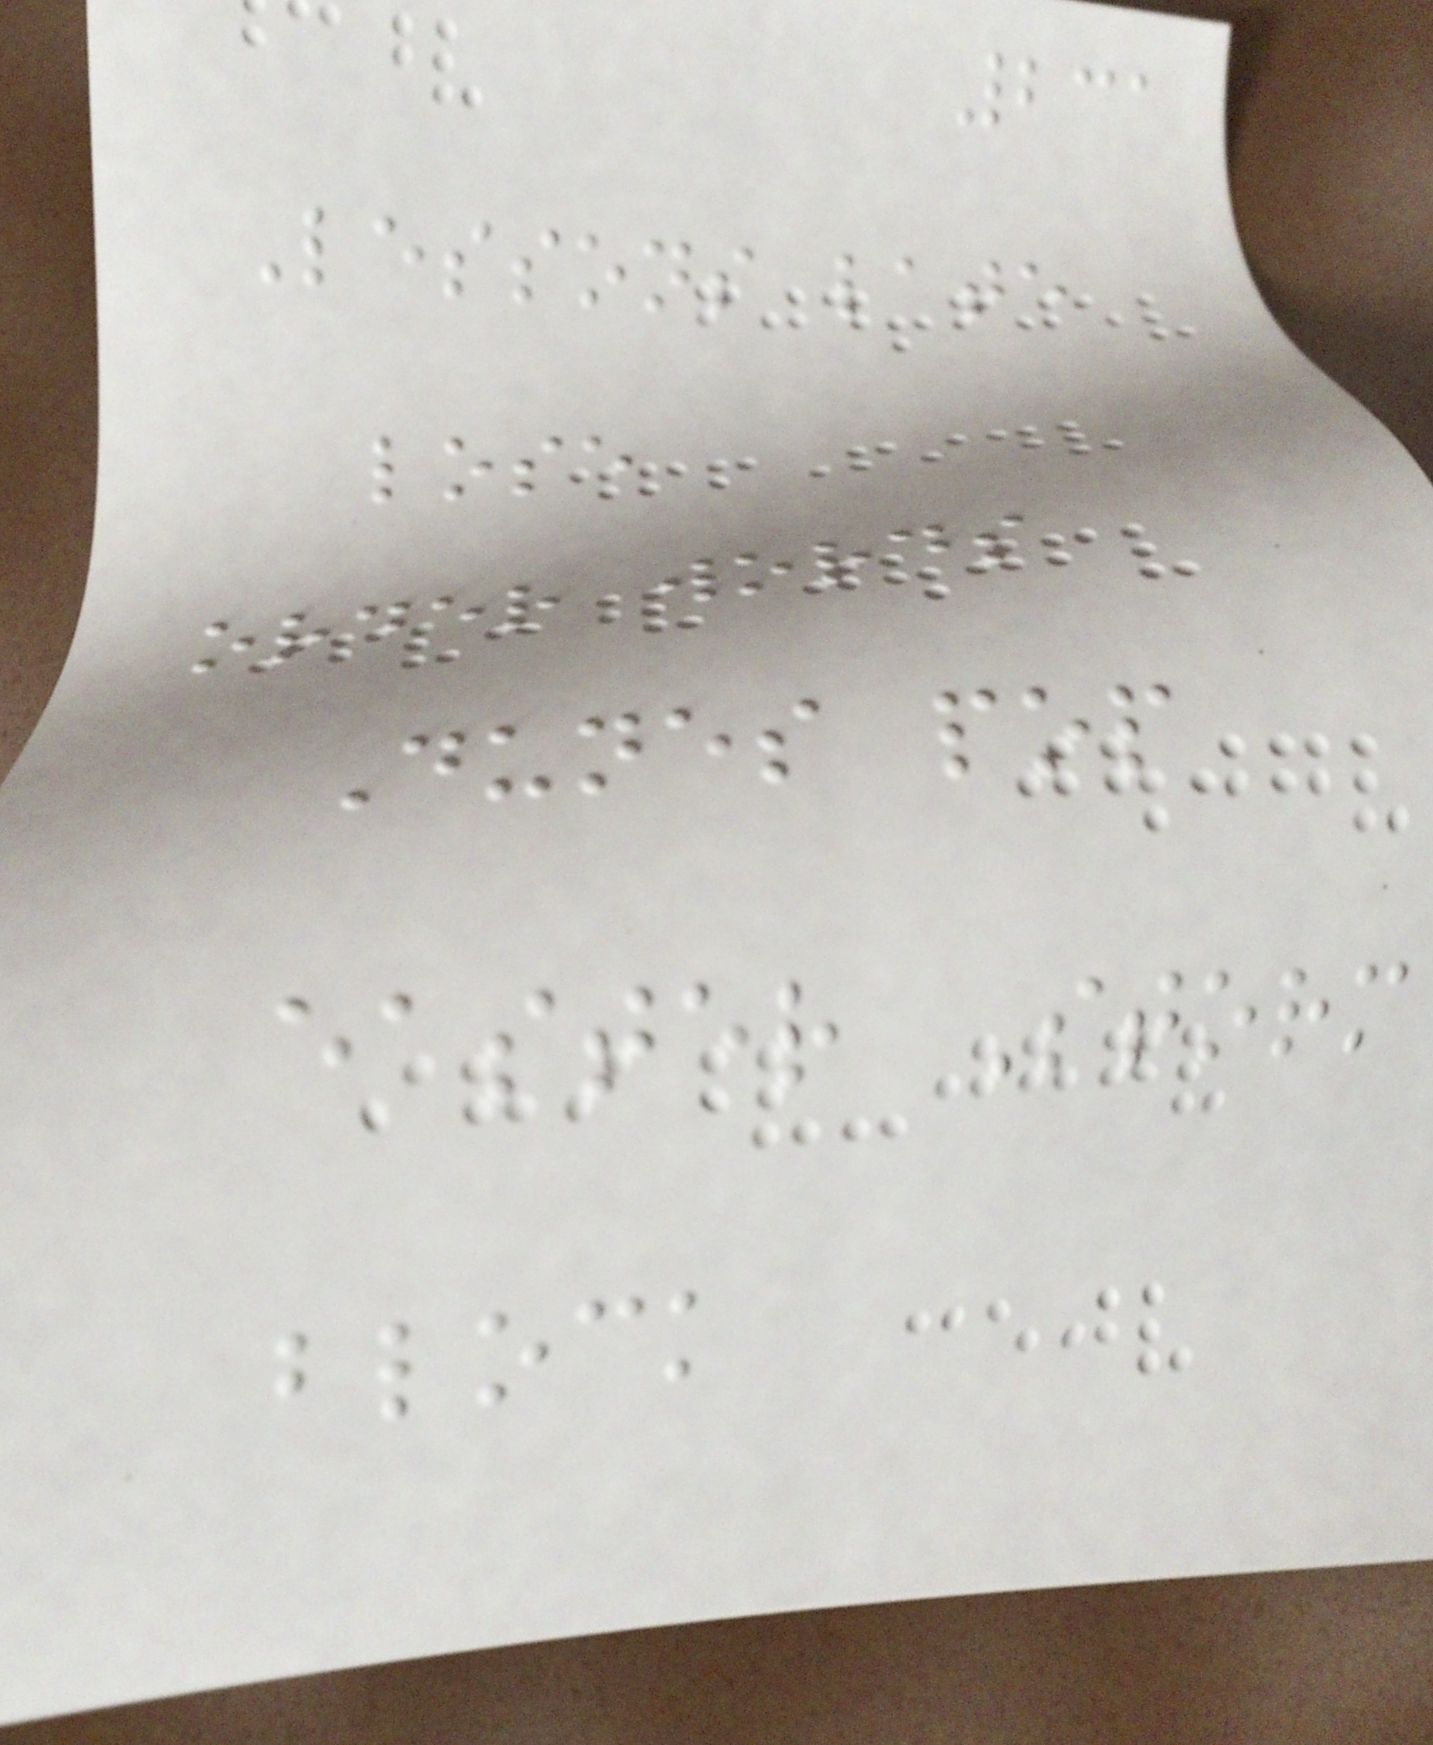231
Lessons late
lose
order words
Dunes pop
easter Storm
block
